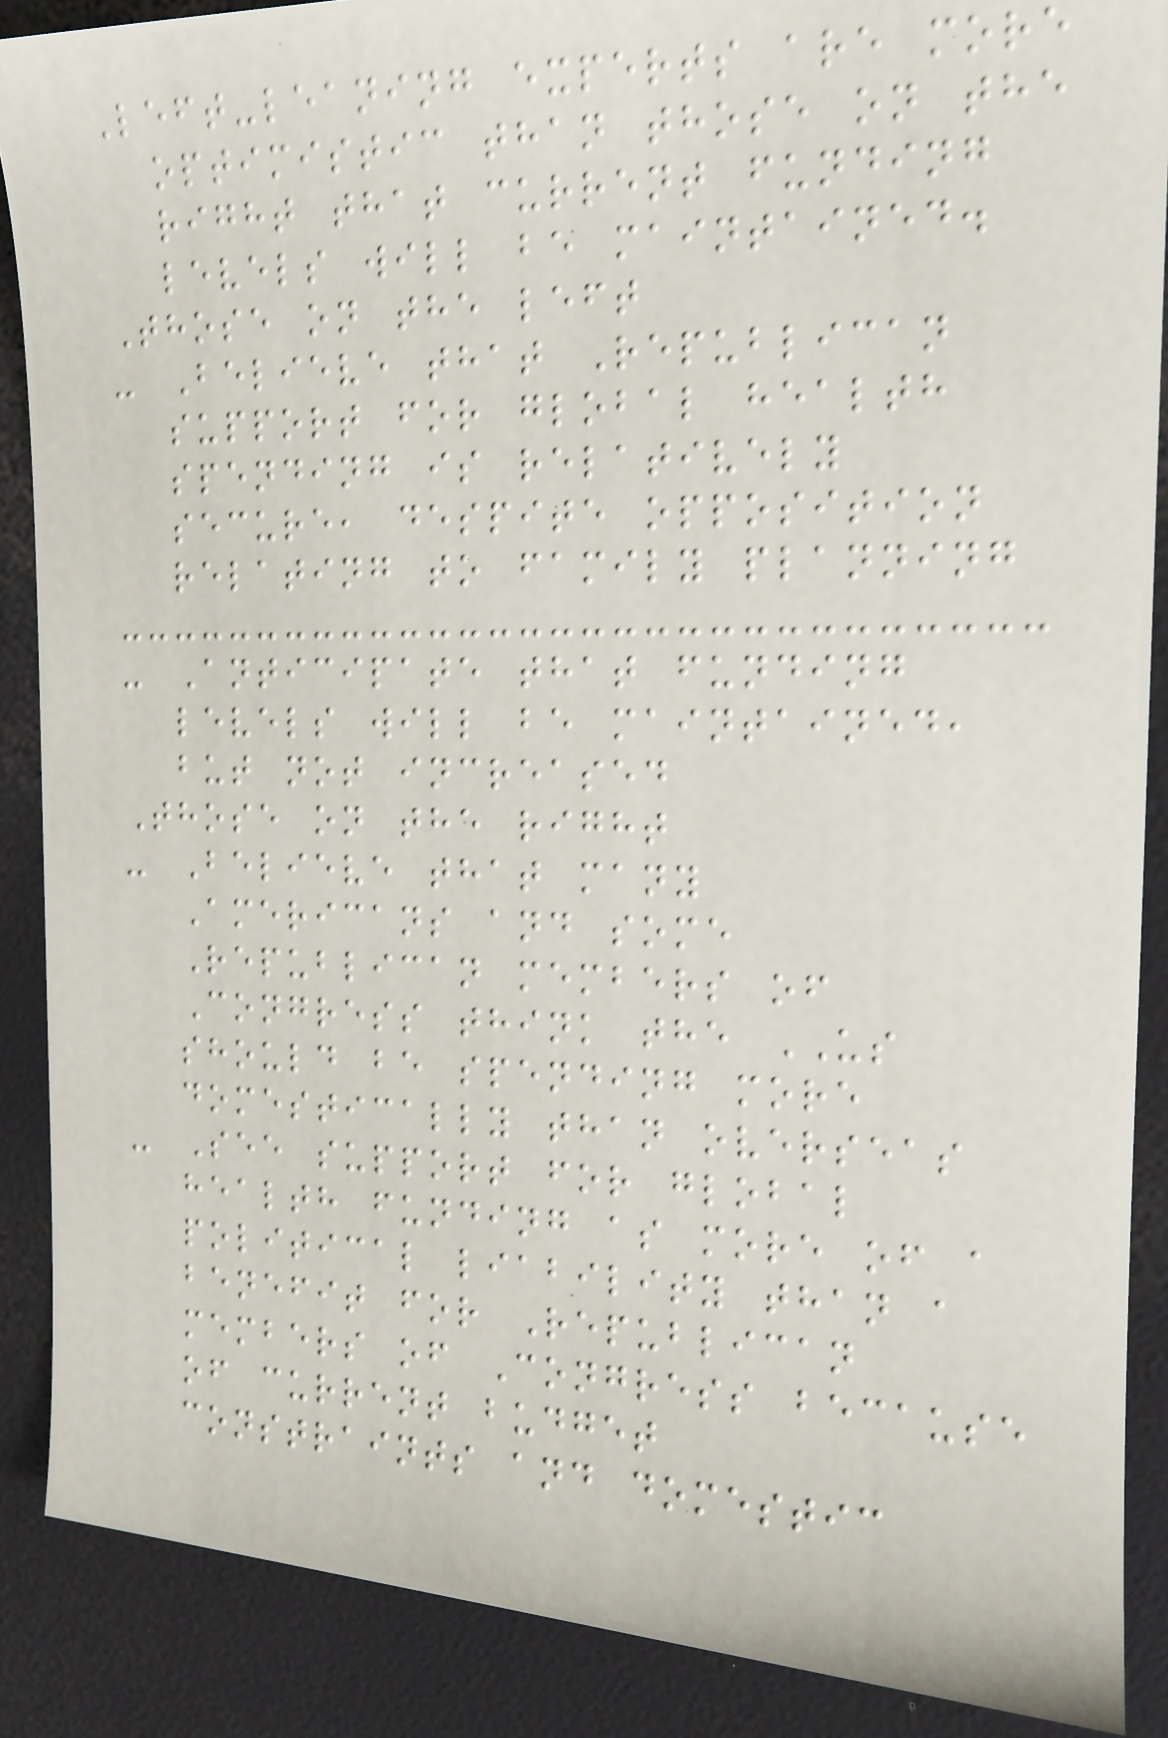Left-leaning experts are more
optimistic than those on the
right that current funding
levels will be maintained.
Those on the left
- Believe that Republican
support for global health
spending is relatively
secure, despite opposition
relating to family planning
- Anticipate that funding
levels will be maintained,
but not increased
Those on the right
- Believe that many
Americans and some
Republican members of
Congress think the US
should be spending more
domestically than overseas
- See support for global
health funding as more of a
political liability than a
benefit for Republican
members of Congress because
of current budget
constraints and domestic
